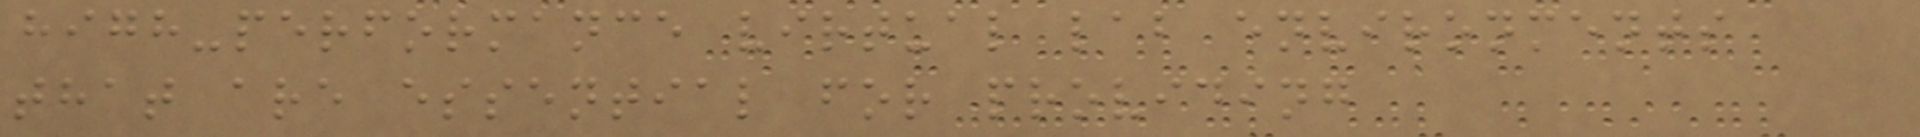high-performance virtual lab environments
that are essential for providing
